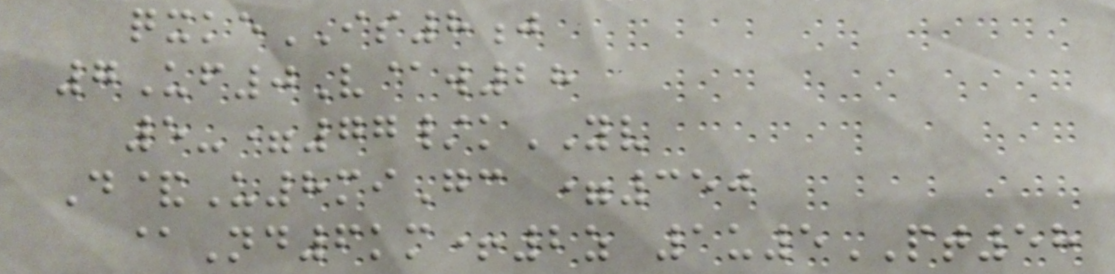qxkeIS8j
7Uf0V@w28
5-=77/kYV
D&U8miGc =350
@Nd6km+2z 1u5PT58
